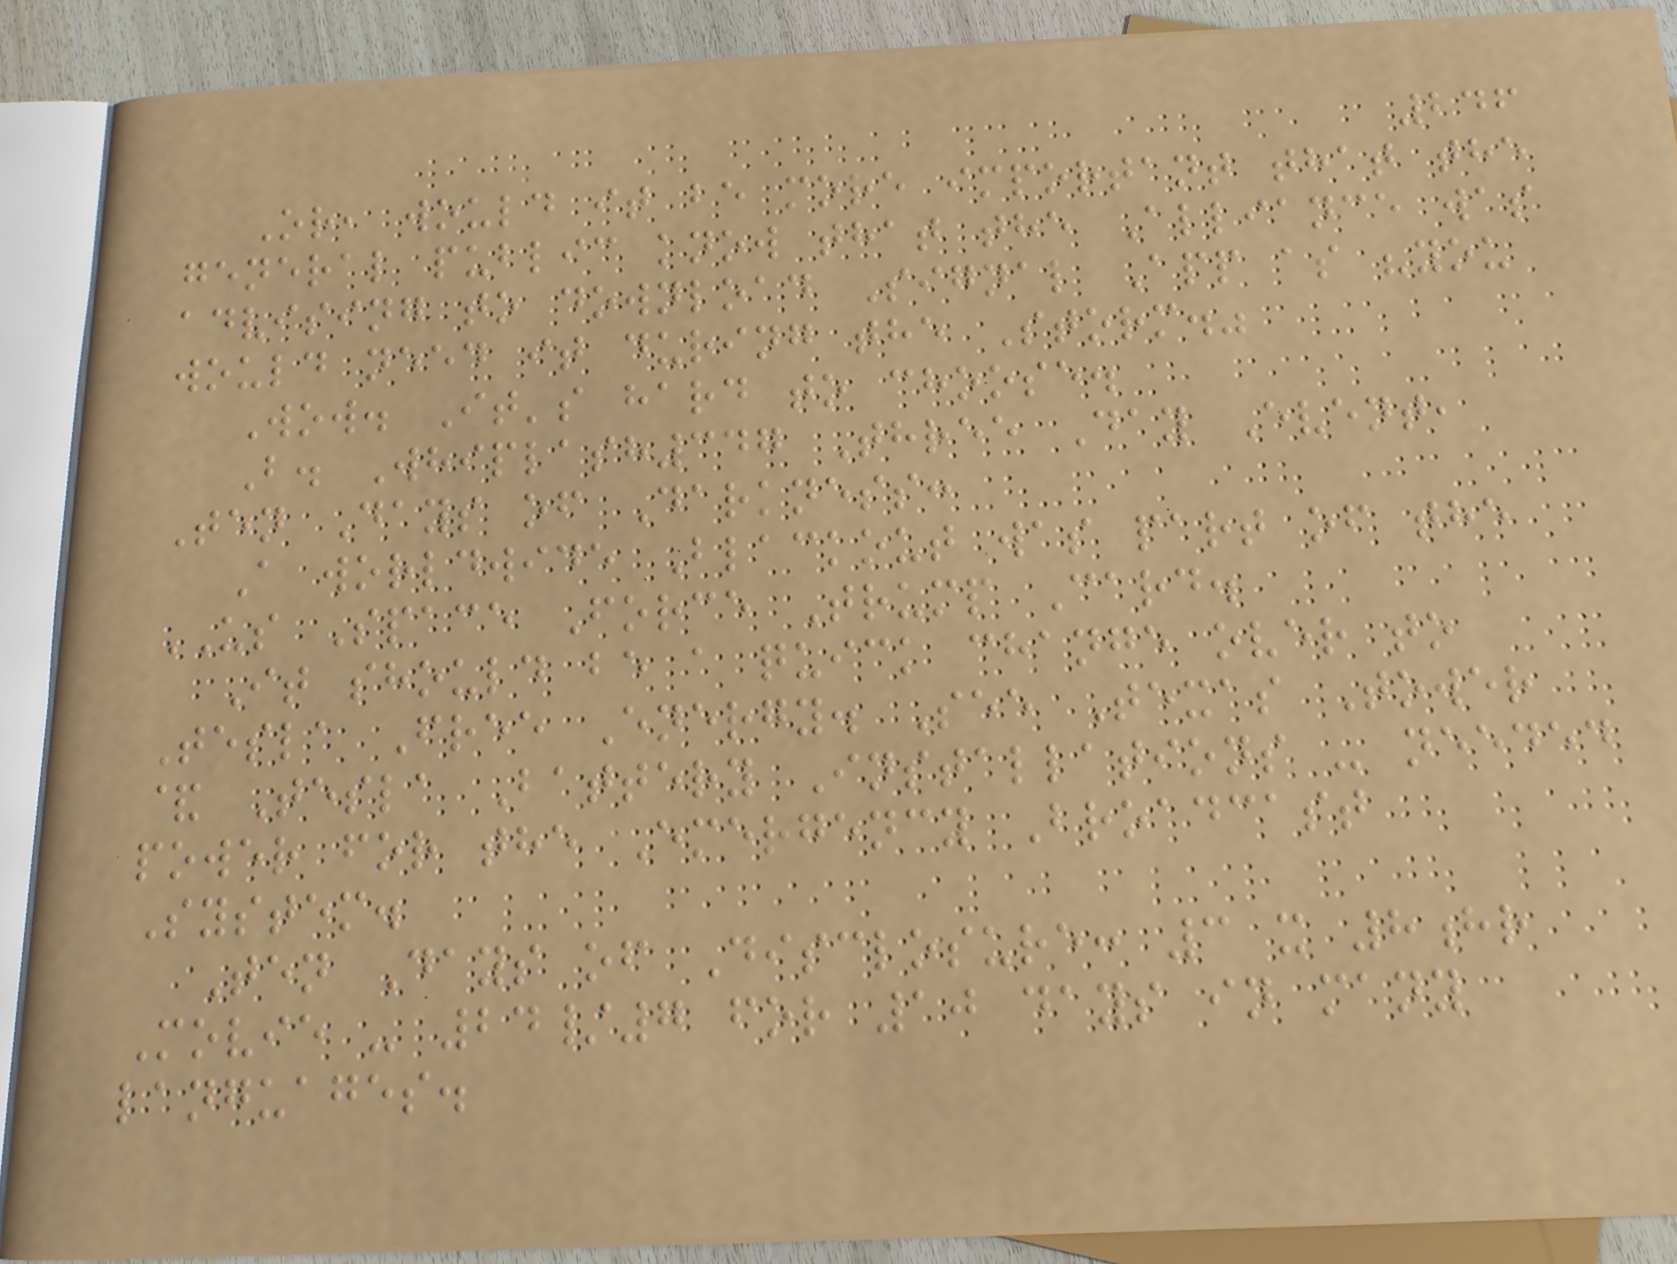246
Or, would it be more important that the
general public know that the Alliance was
advising to download Signal App as "you
would need it during the Storm."
Wow. It's hard to choose.
B. Whiplash347 Three Day Event,
Ten Days of Darkness:
A worldwide Blackout was part of the
US Space Force Trump Card.
It should be a quick change over to
Tesla Free Energy. See Texas Tower
& Tesla Battery Installations - needed
power for the Emergency Broadcast
System.
Ten Days of Disclosure: 3 x 8hr
Movie - 24/7 for 10 days in many
languages.
